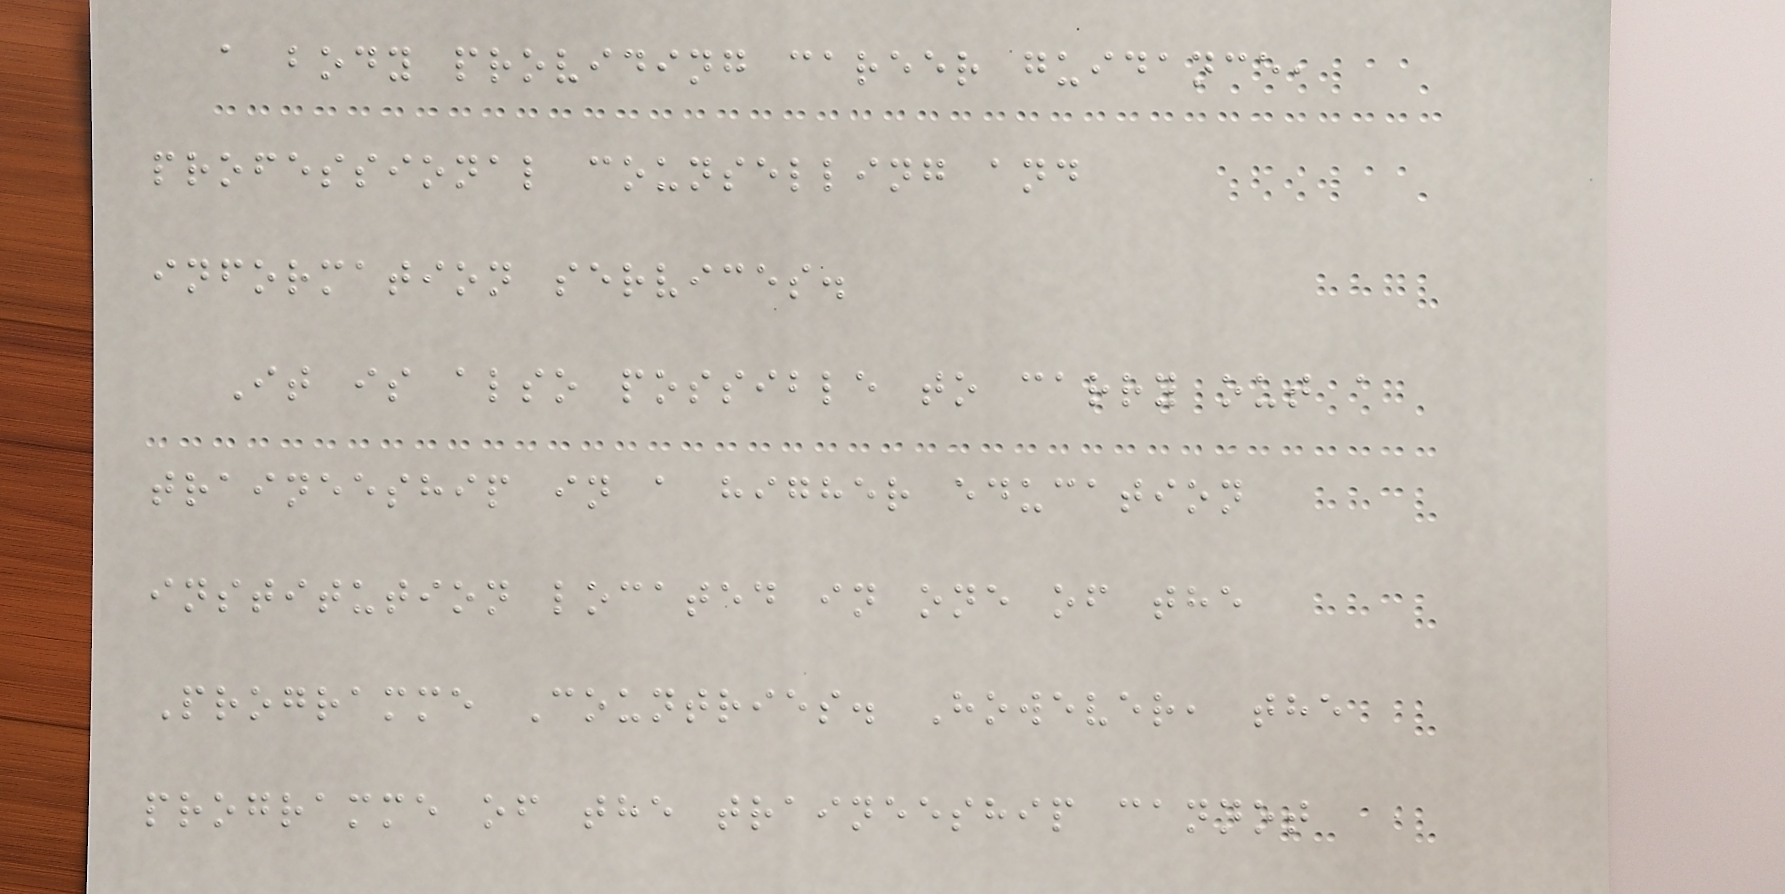a body providing career guidance,
professional counselling and
information services.
It is also possible to carry out a
traineeship in a higher education
institution located in one of the
Programme Countries. However, the
programme of the traineeship cannot
